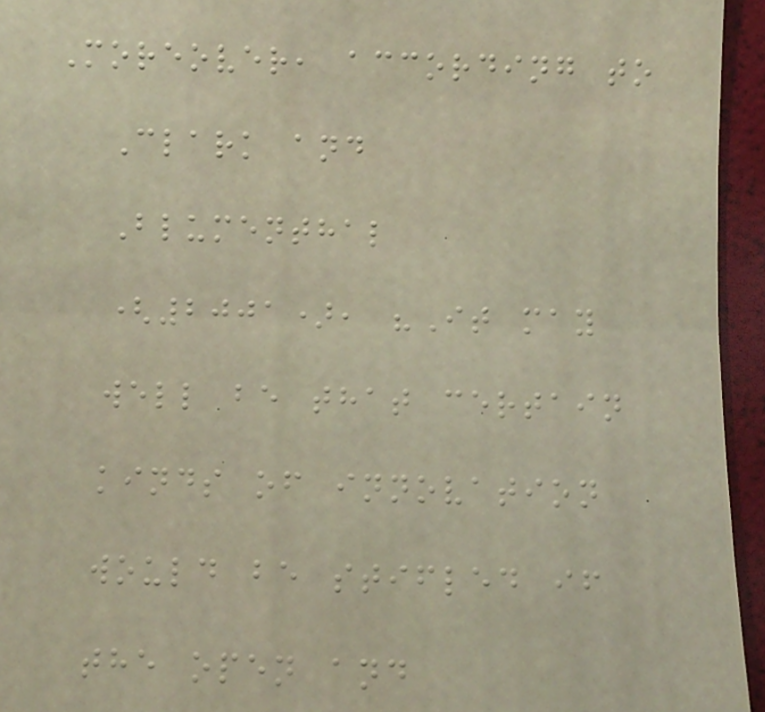Moreover, according to
Clark and
Blumenthal
(2001), "It may
well be that certain
kinds of innovation
would be stifled if
the open and
